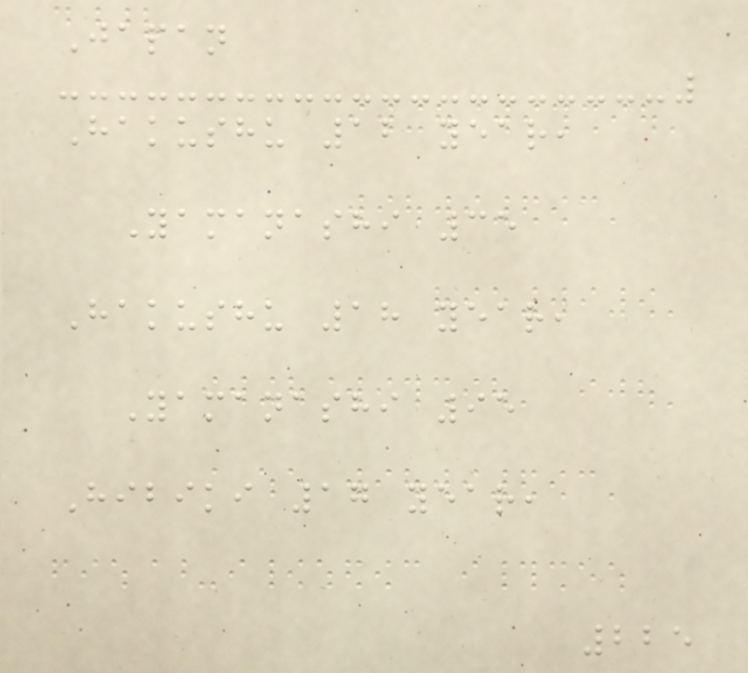Japan
Hakushu 12 year,
Yamanashi 35
Hakushu 18 year,
Yamanashi 95
Hibiki 17 year,
225
